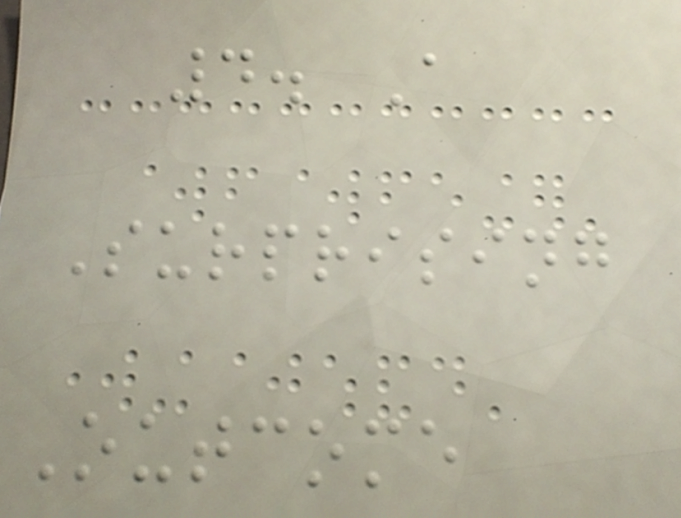4. A
Surprising
Outcome
